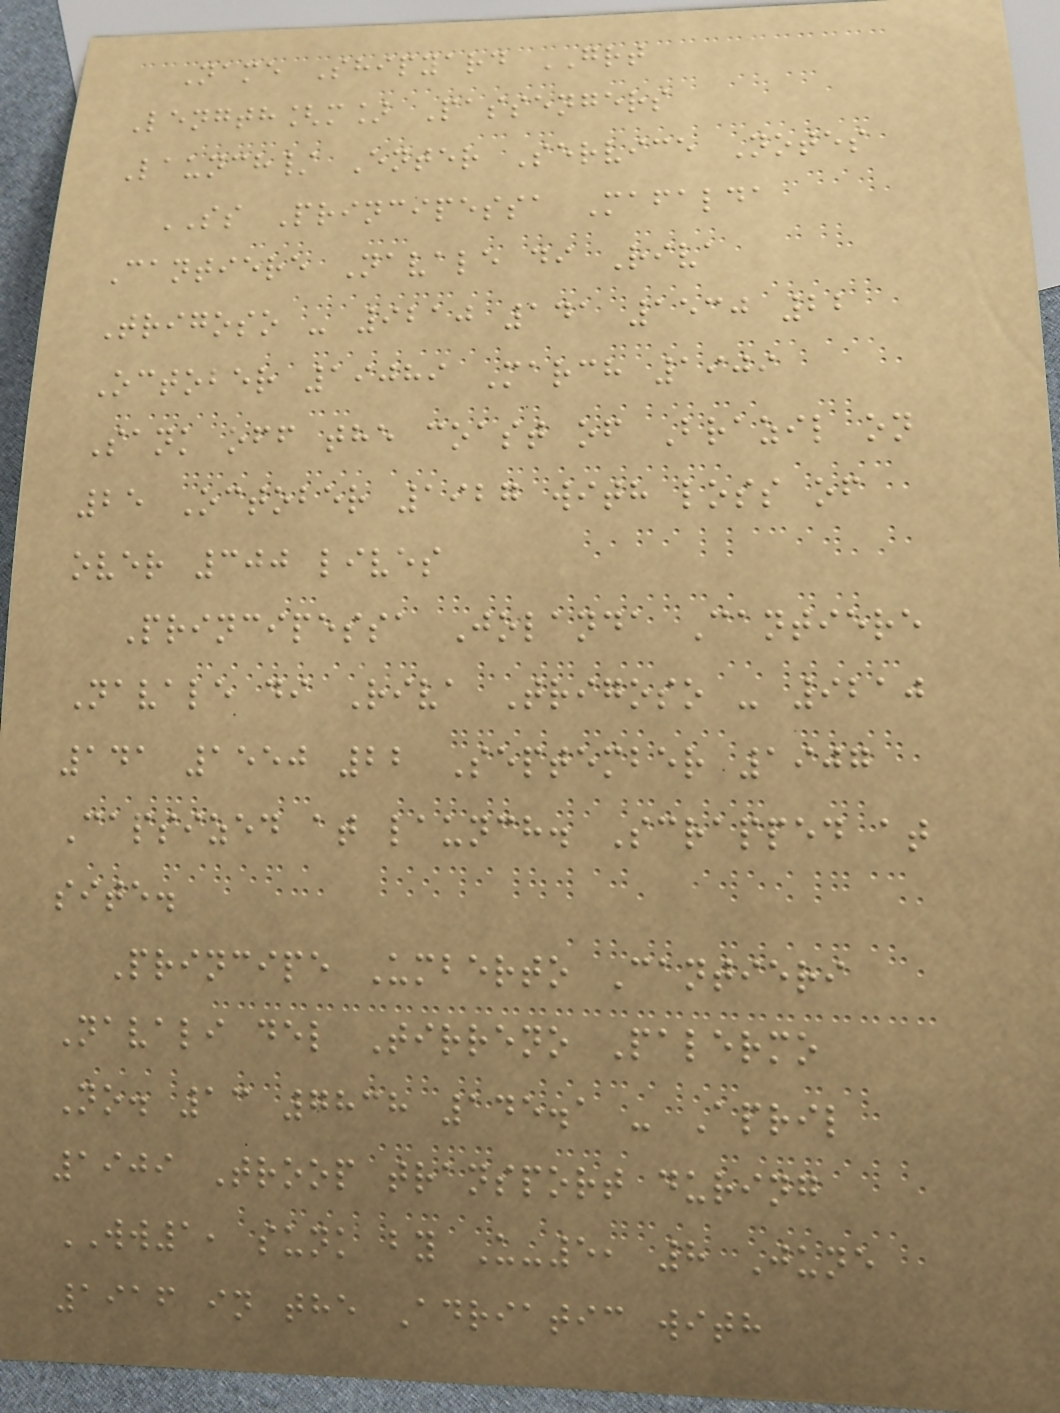Name Shipyard GRT
Length[m] Passengers
Launch/ Enter Service Notes
SS Principessa Mafalda
Cantiere Navale di Riva
Trigoso - 9210 141 1530 22
October 19089 March 1909
Sank off the coast of Brazil on
25 October 1927 with loss of
over 300 lives
Principessa Jolanda Cantiere
Navale di Riva Trigoso - 9210
141 1550 22 September 1907
Capsized at launch. Scrapped at
site.
Principe Umberto Cantieri
Navali del Tirreno Palermo
No. 13 7838 145.1 - April
1909 Troop transport during
WW1, sunk by U-5, 8 June
1916 in the Adriatic with
